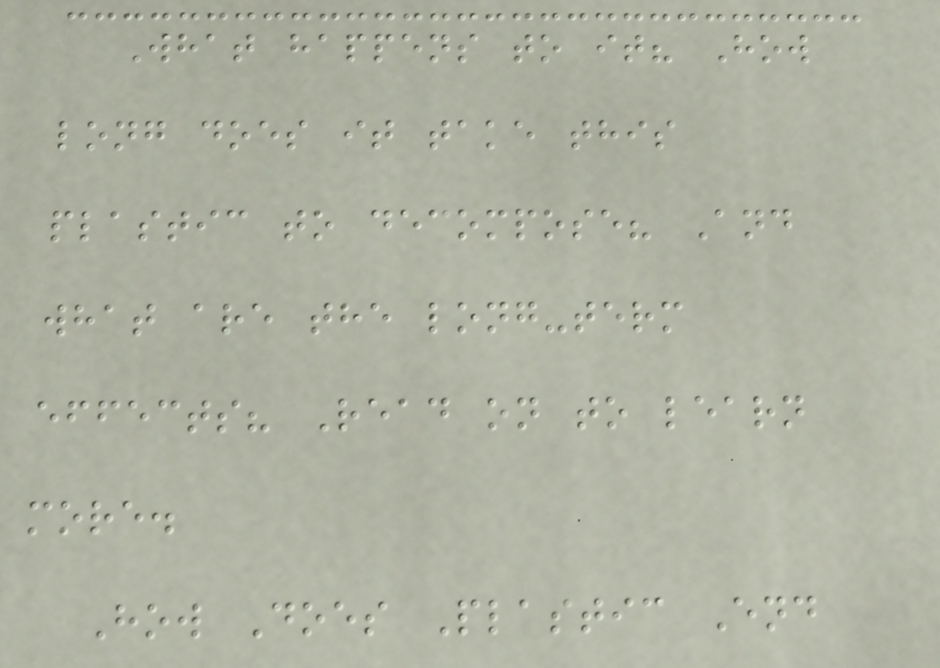What happens to it? How
long does it take this
plastic to decompose? And
what are the long-term
effects? Read on to learn
more.
How Does Plastic End
